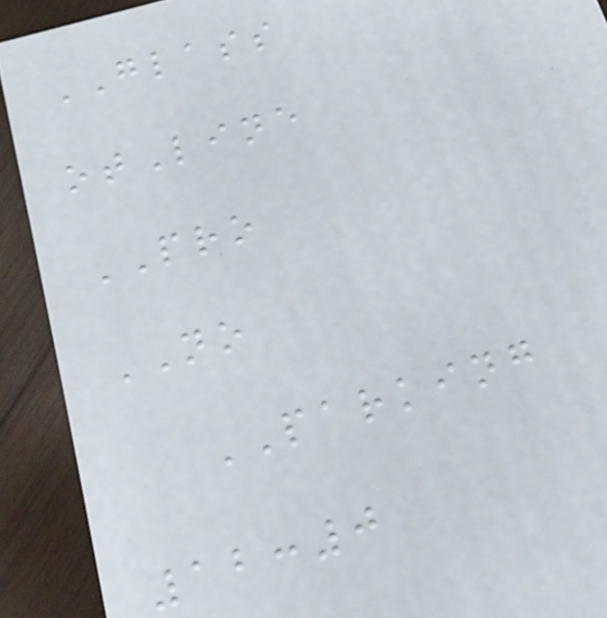GLASS
otLine
PRO
NO
PARKING
12:0
